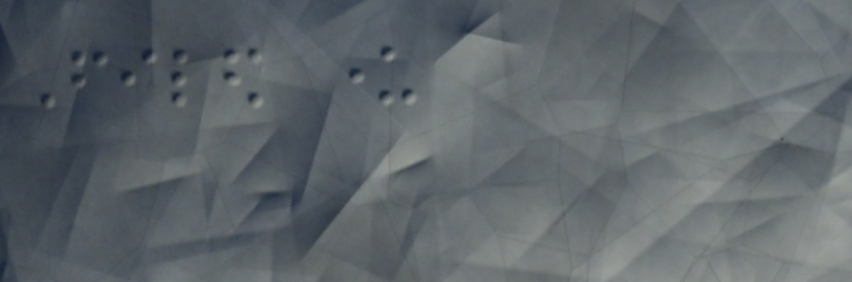Filed under
